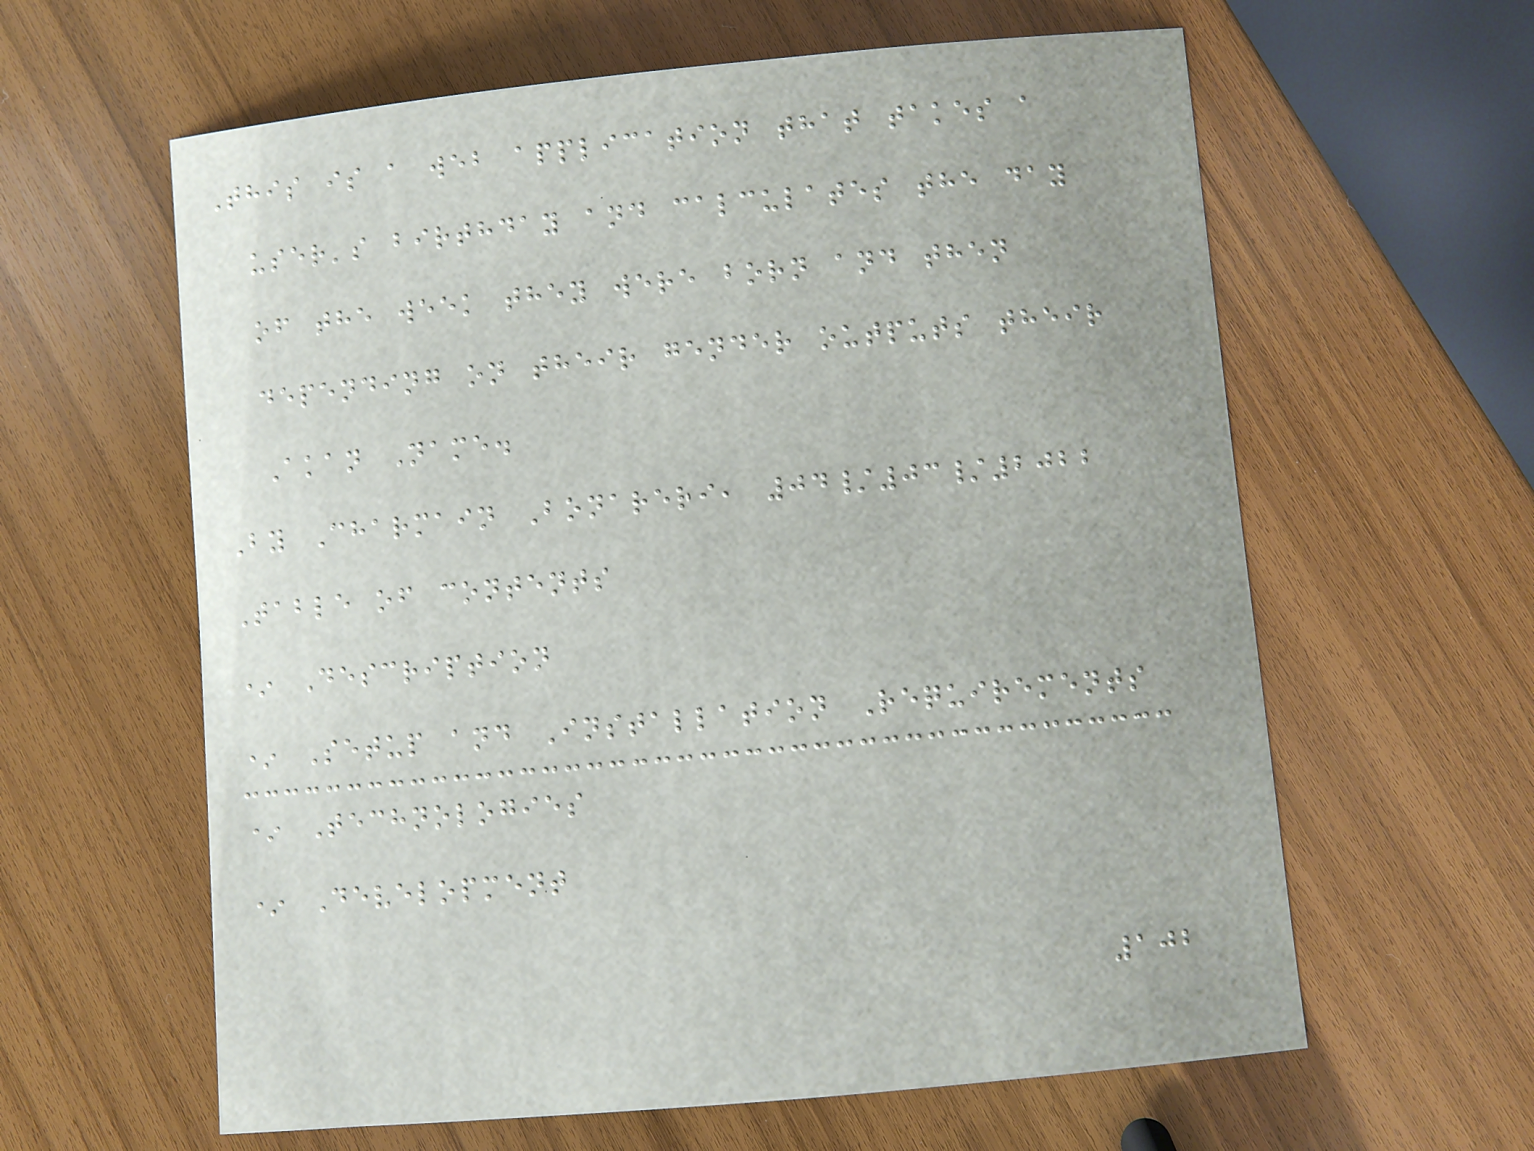This is a web application that takes a
user's birthday and calculates the day
of the week they were born and then
depending on their gender outputs their
Akan Name.
By Charmain Bonareri, 04/03/2022
Table of contents
* Description
* Setup and Installation Requirements
* Technologies
* Development
102
